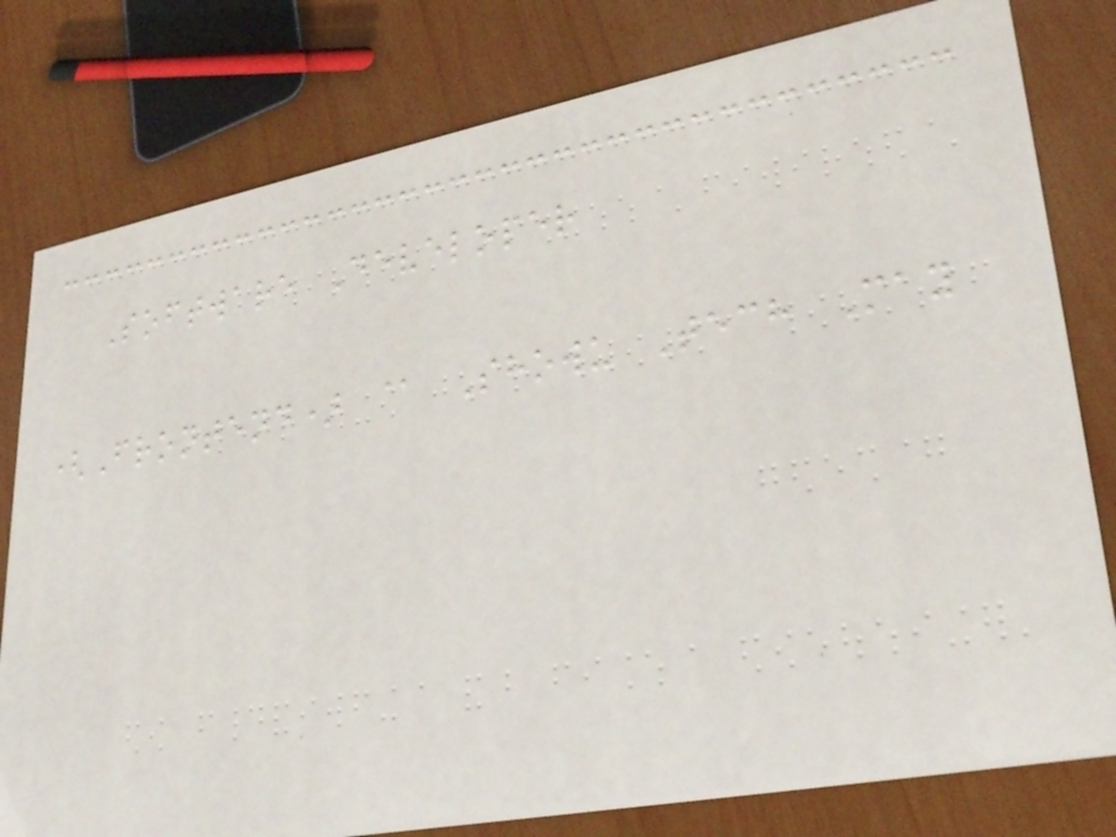Software Developer
(Frontend) @ Showu Tech May
